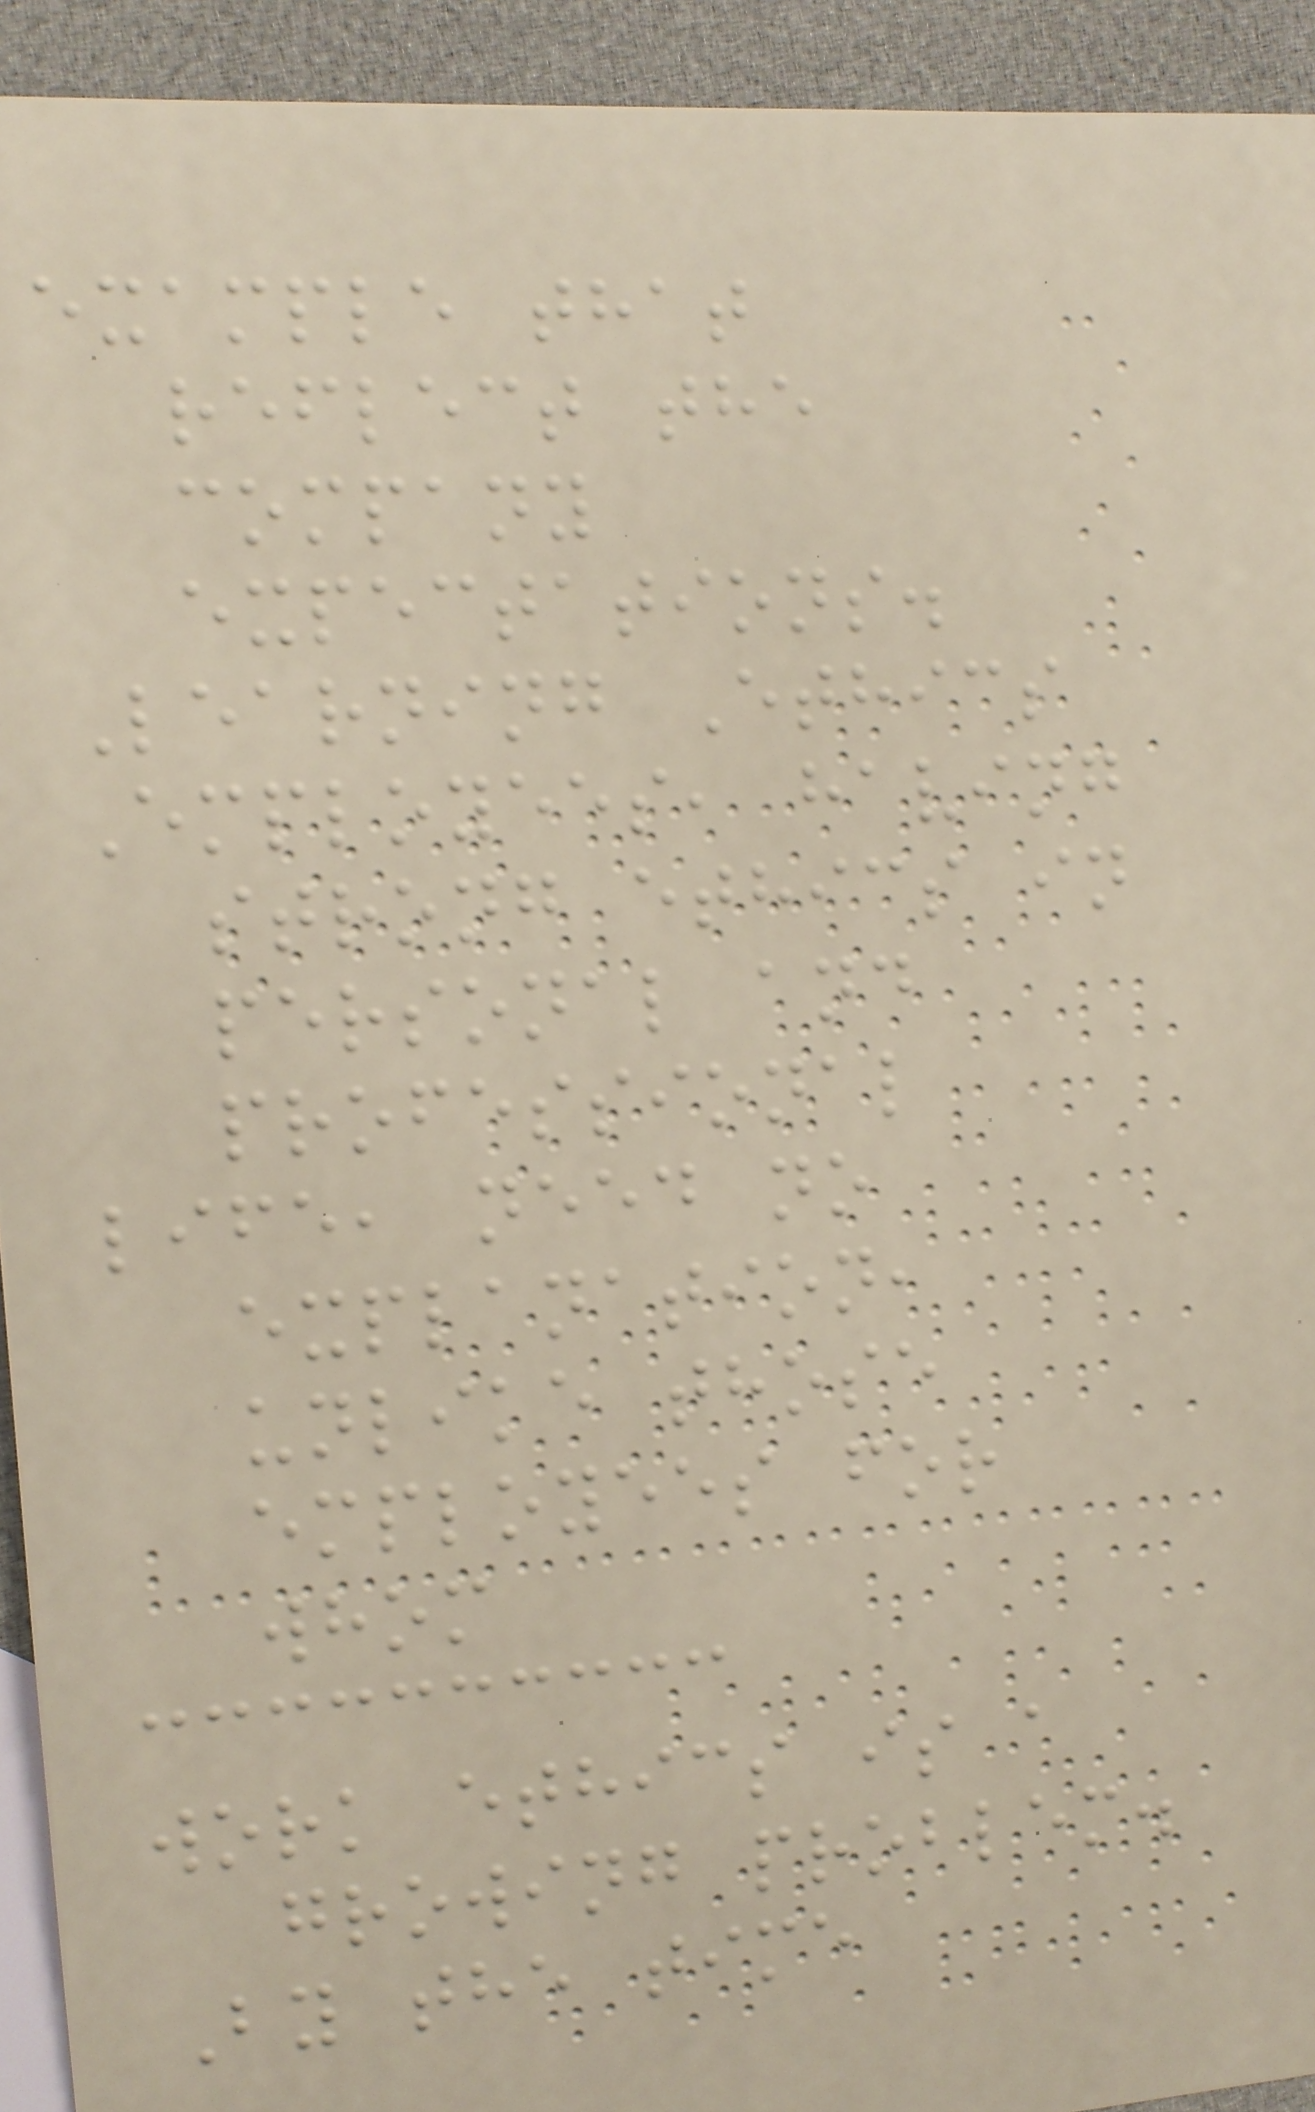example that
reflect the
company
expectations.
Learning Ethics
Employees, having
strong ethics in
personal and
professional
life, need no
explanation,
unlike those
employees for
whom
work ethics is a
growing problem.
By the time
